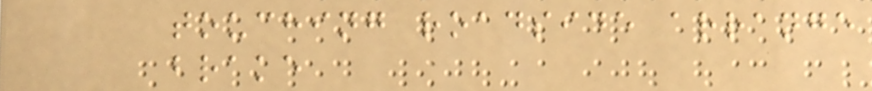touching roadside arrange
brake
